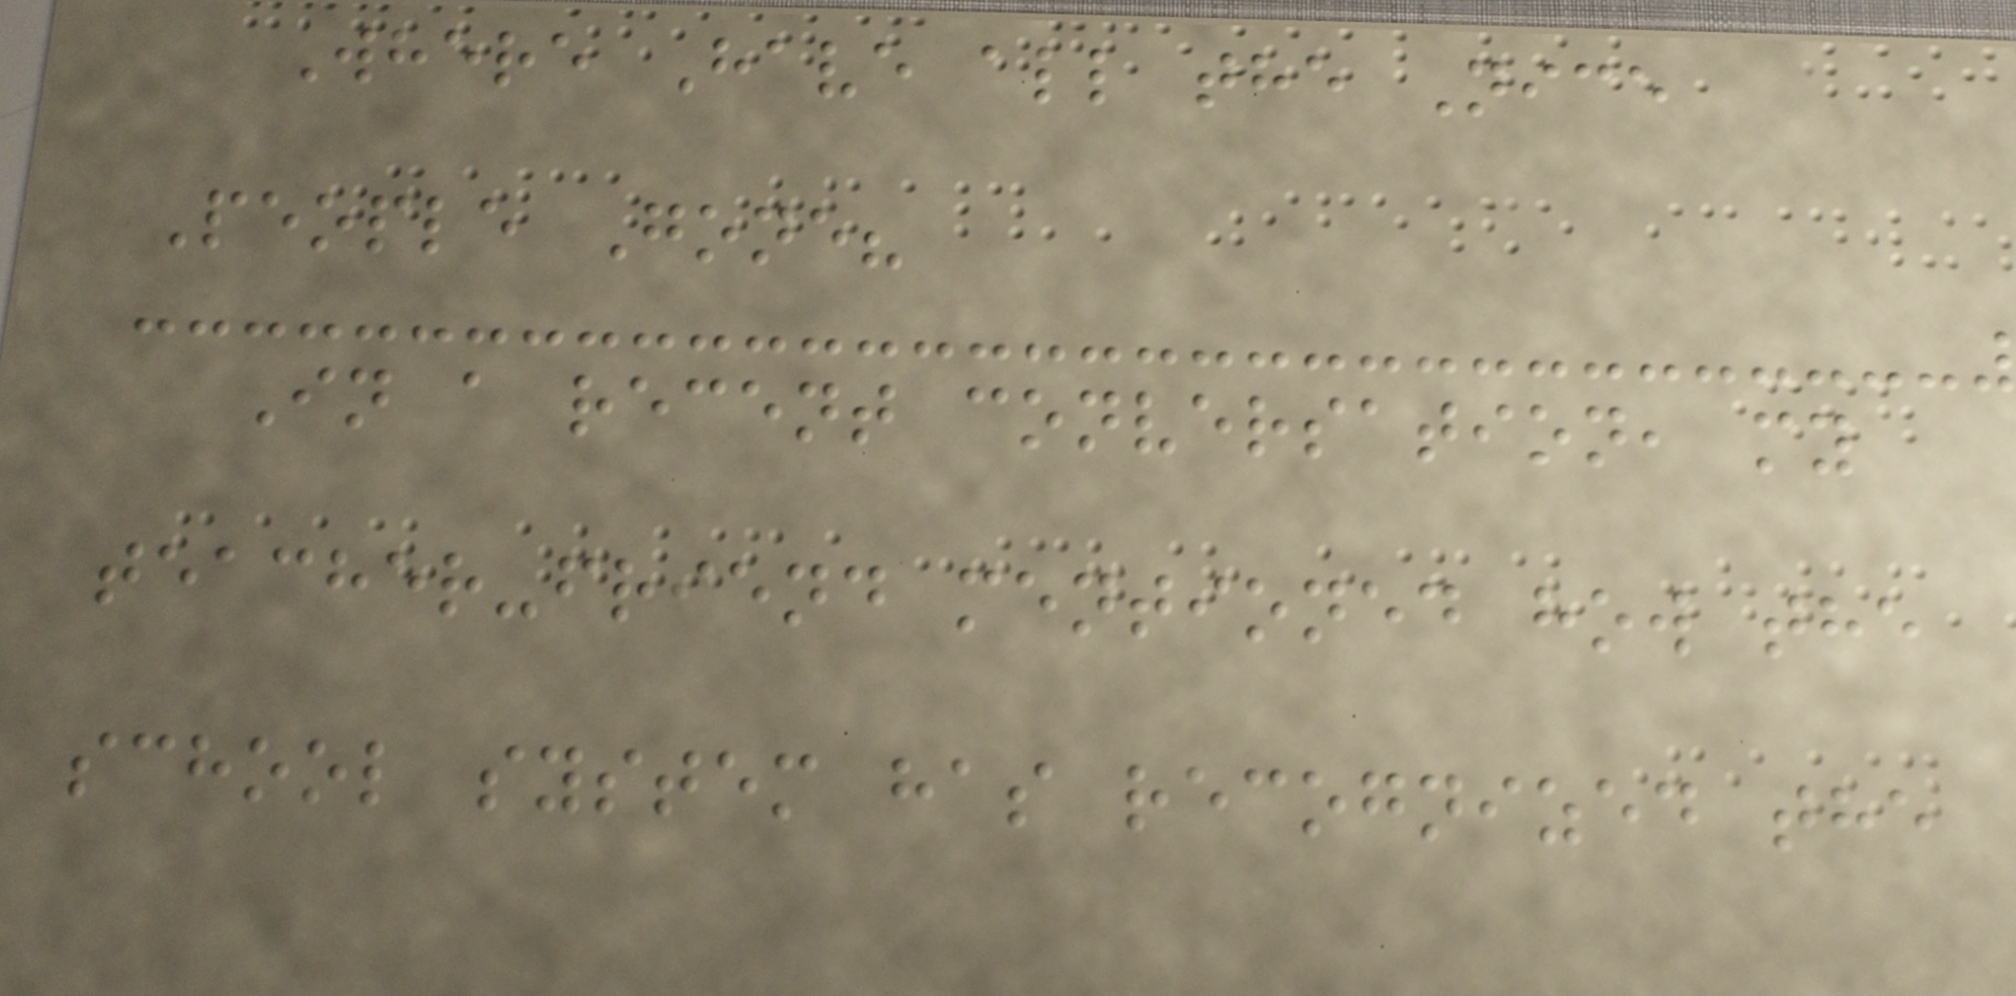Where Have all the Nice
People Gone?
In a recent conversation, my
teacher-friend mentioned how the
school system has recognized the
